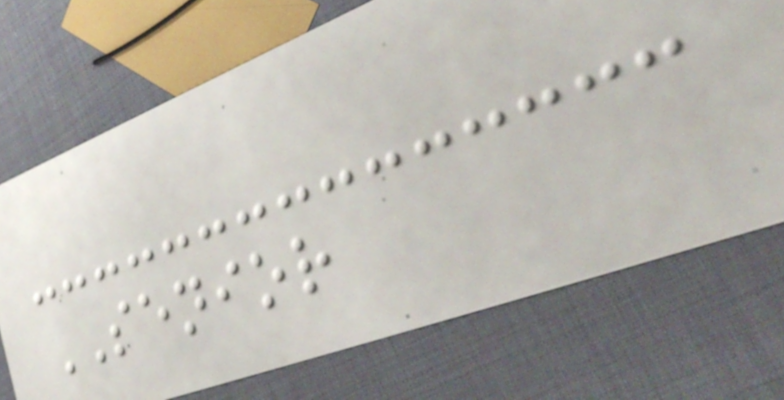SENIOR
